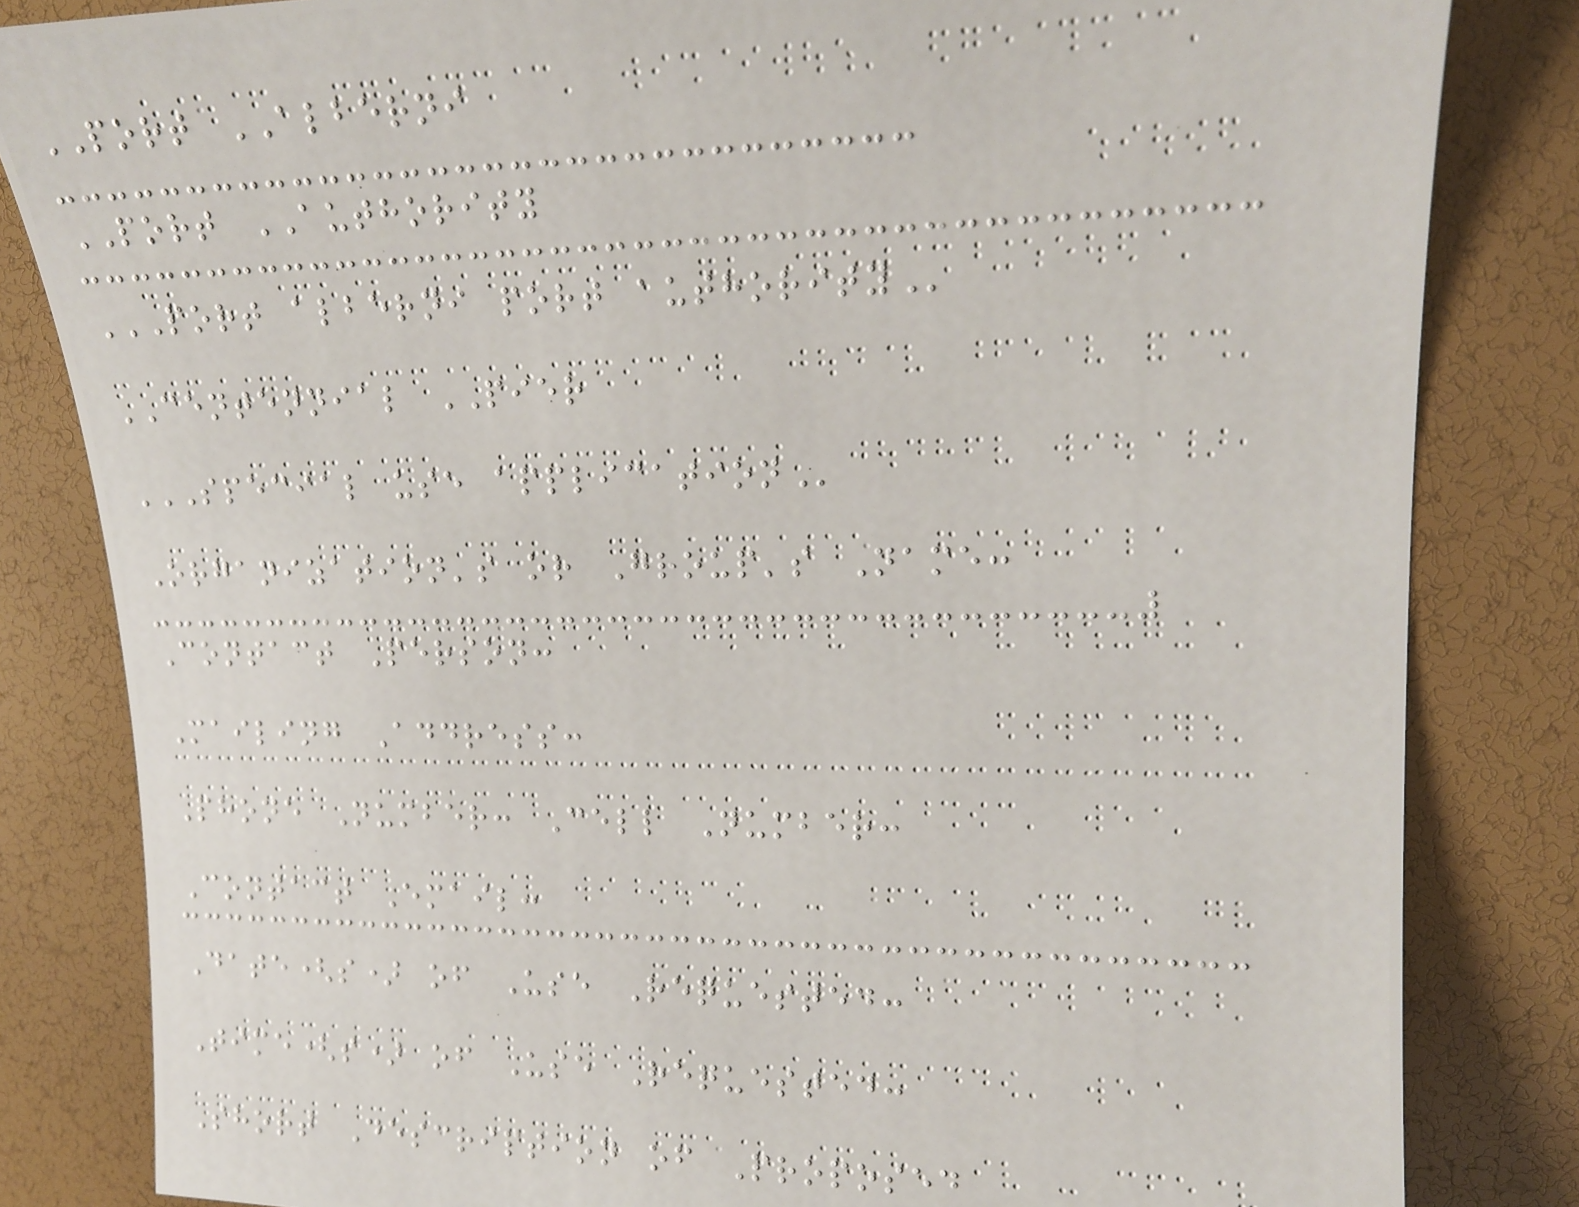PORT ALBERNI
PORT AUTHORITY
PORT ALBERNI PORT AUTHORITY
CENTENNIAL PIER
SPECIAL USE APPLICATION
Organization's or Group's Name:
Contact Person:
Mailing Address:
Phone Number: Cell Number:
Contact Email:
Date(s) of Use Requested:
Time(s) of Use Requested:
Short Description of Proposed
